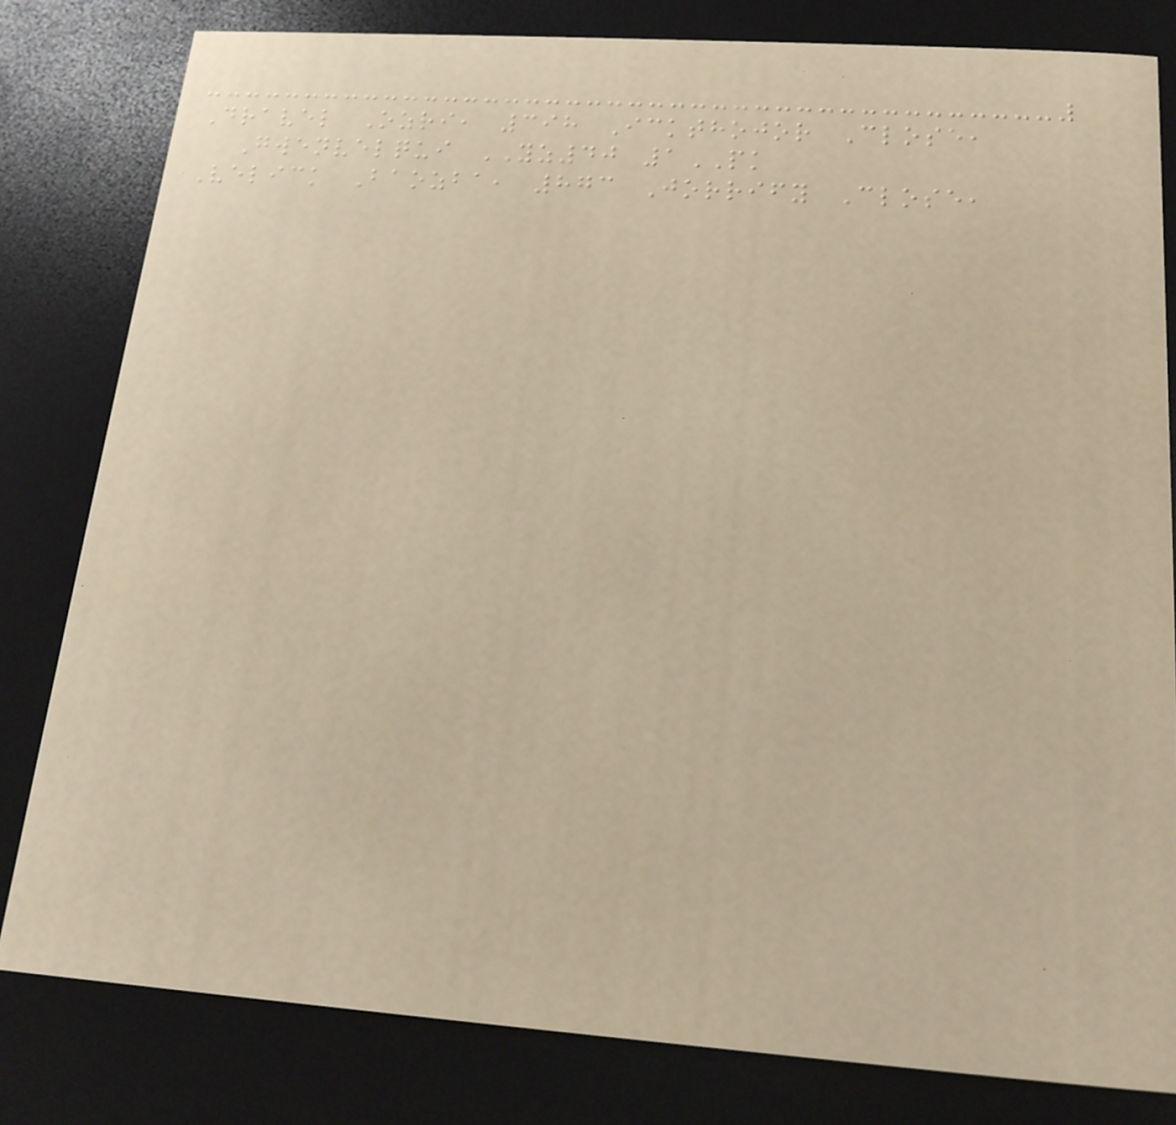Dravel Ozri, 398 Ickthojor Close,
Gwenvelqui YZ40 1PK
Velick Baozba, 873 Jorrify Close,
